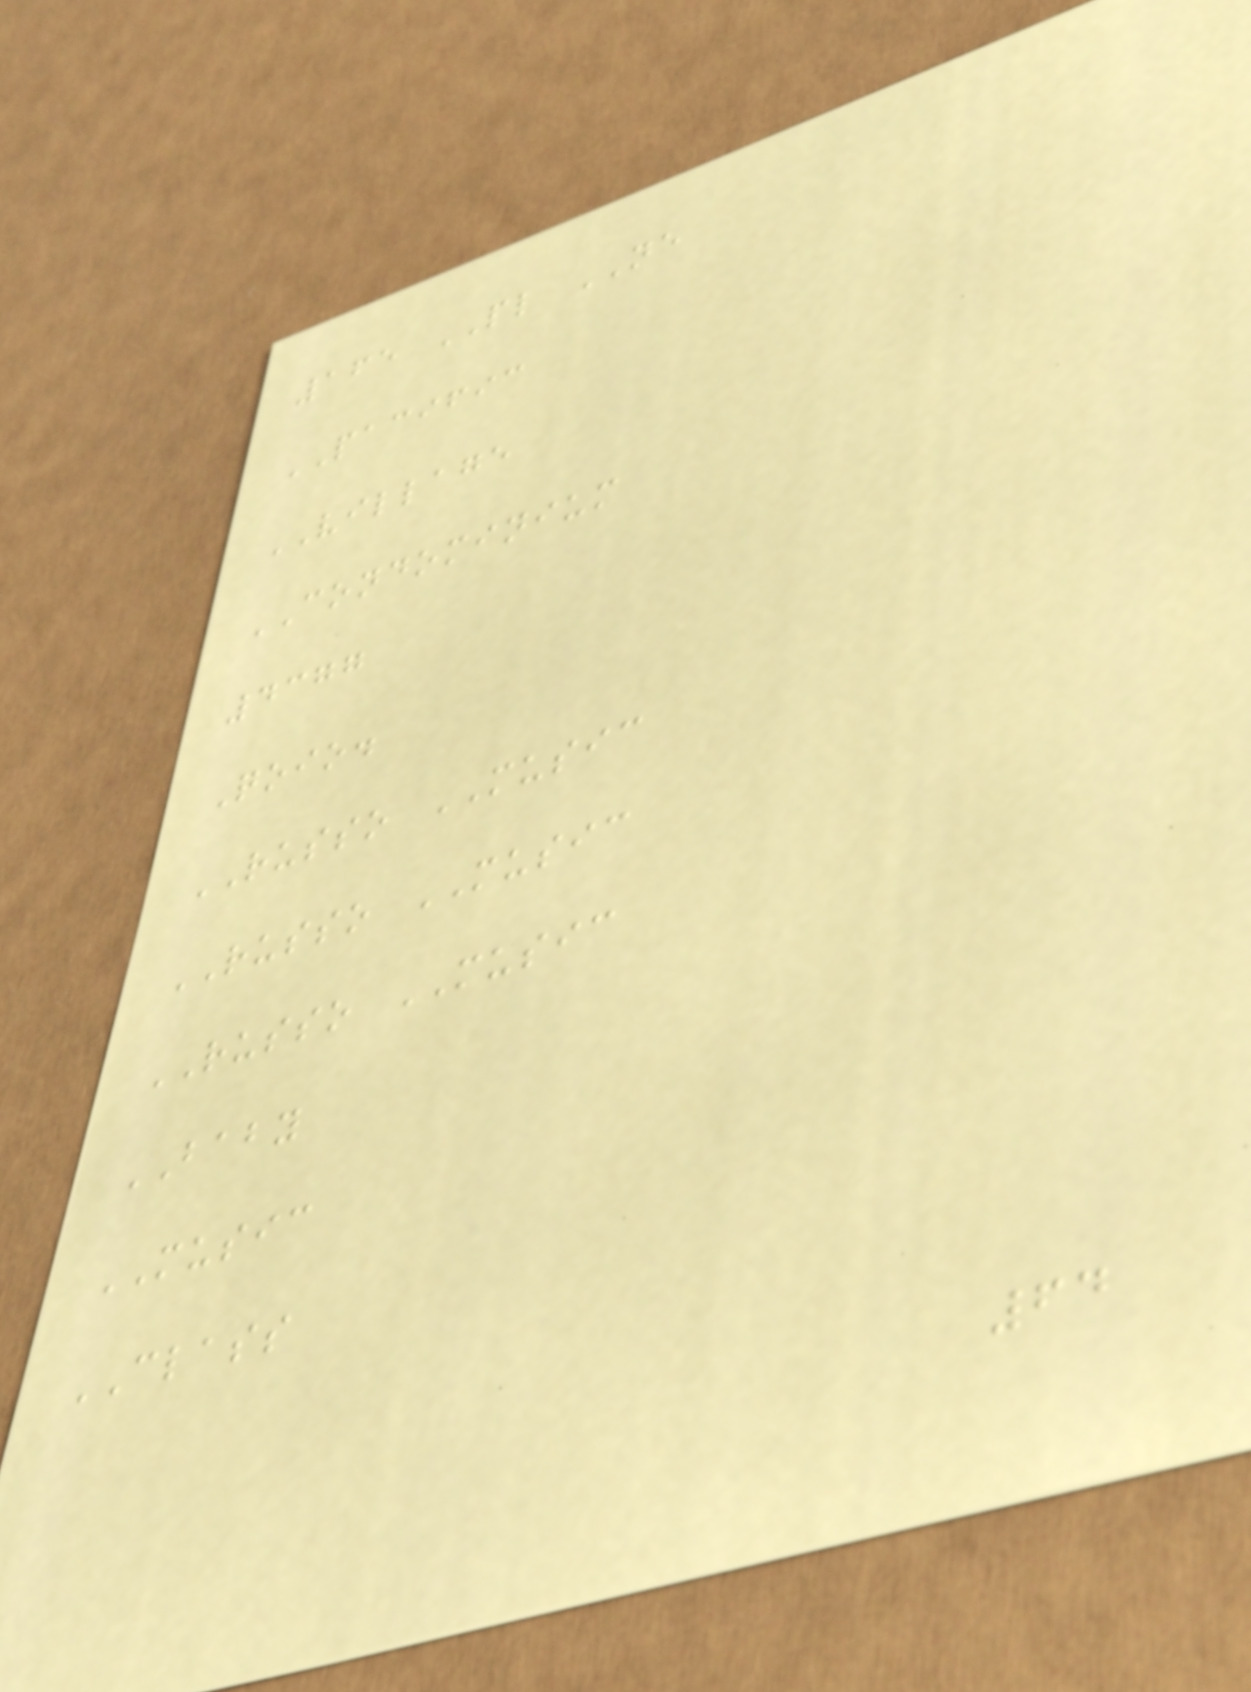165 PL NE
PACIFIC
VILLAGE
CONDOMINIUM
4377
Qoio.
RUSSO MUSIC
RUSSO MUSIC
RUSSO MUSIC
BABY
MUSIC
CLASS
64
